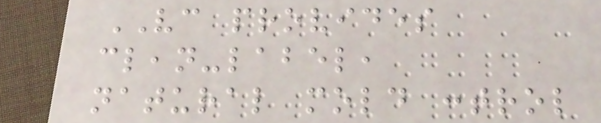VC provides
clean-label,
natural mold control
